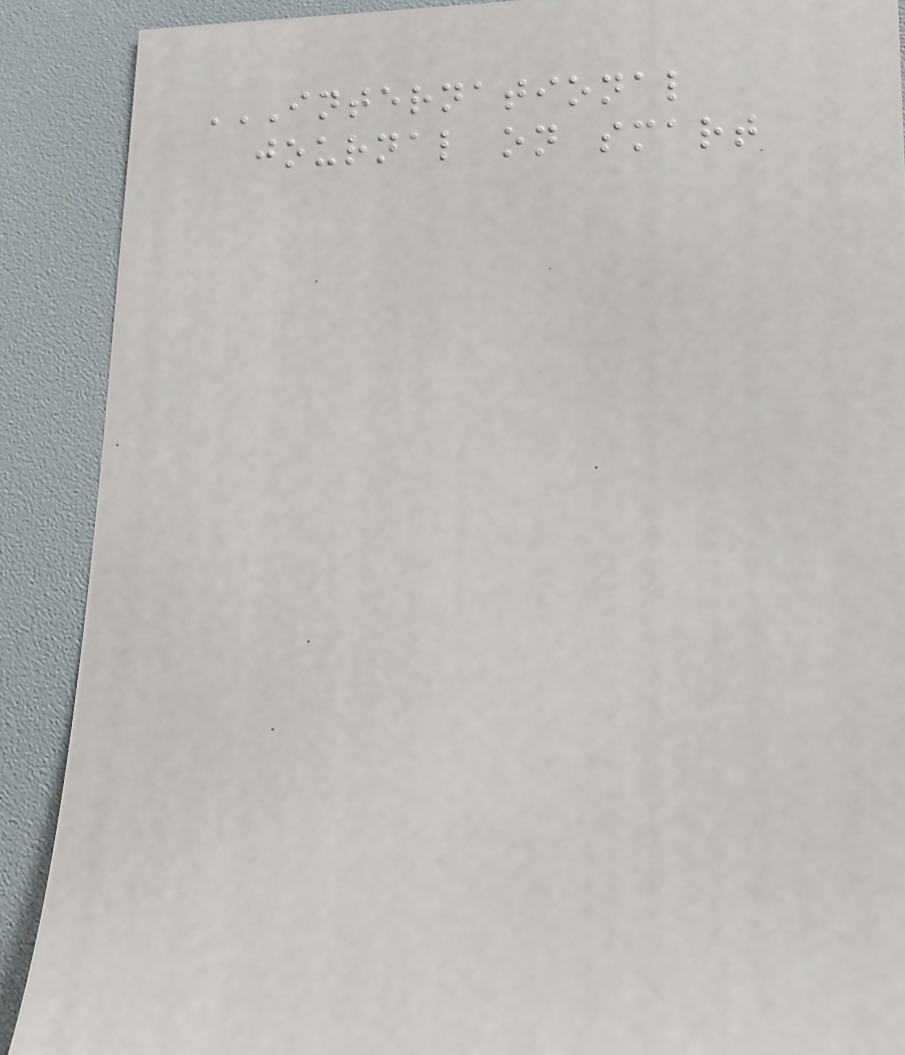INTERNATIONAL
JOURNAL ON SMART
